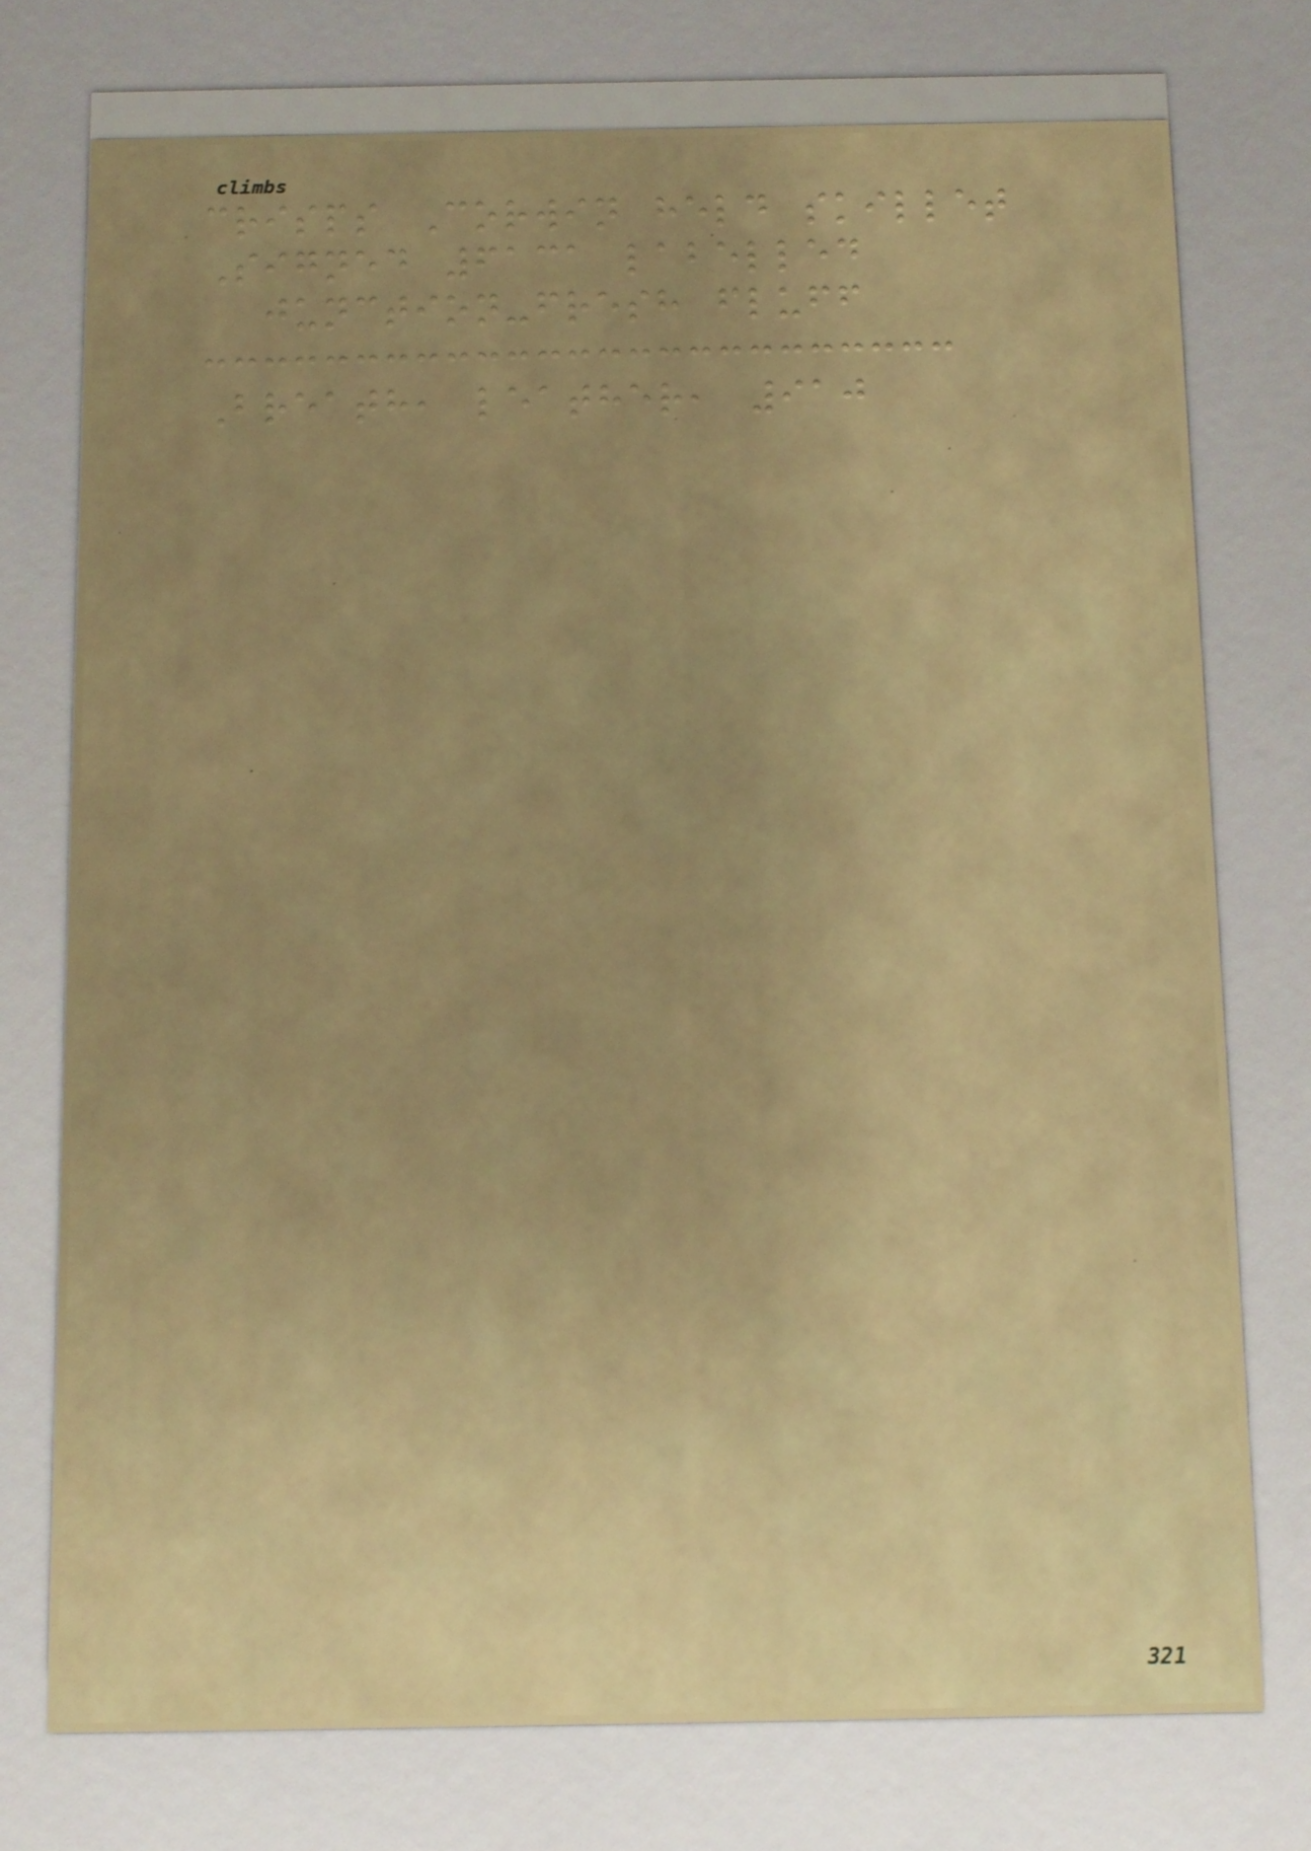crisps Corwin held skillet
Signed 6131 labelled
junction-fresh fluff
Breath, leather, 910
